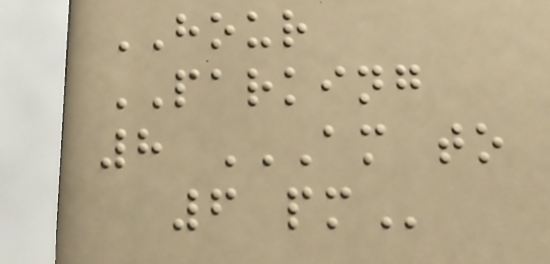HOUR
PARKING
8 AM TO
6 PM
